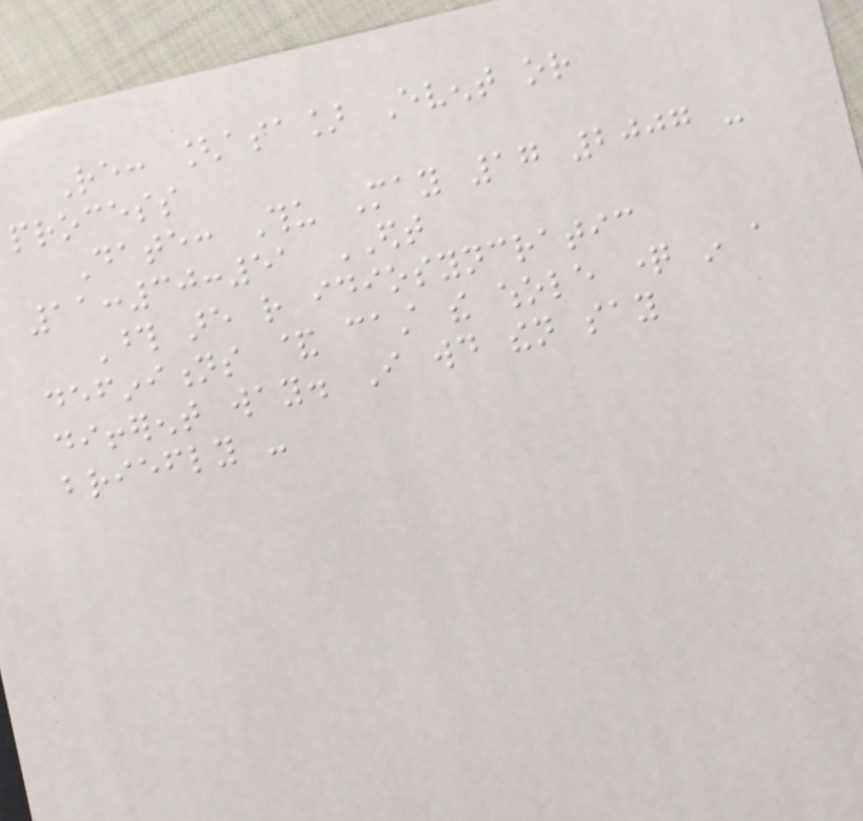Re: [asa] Event or
process
Date: Thu May 17 2007 -
11:30:51 EDT
Those are rather idiosyncratic
definitions & cast the whole question in a
different way. I would then say
briefly -
